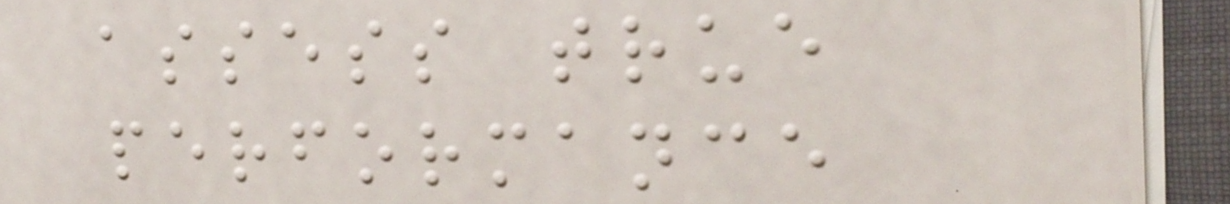assess true
performance
